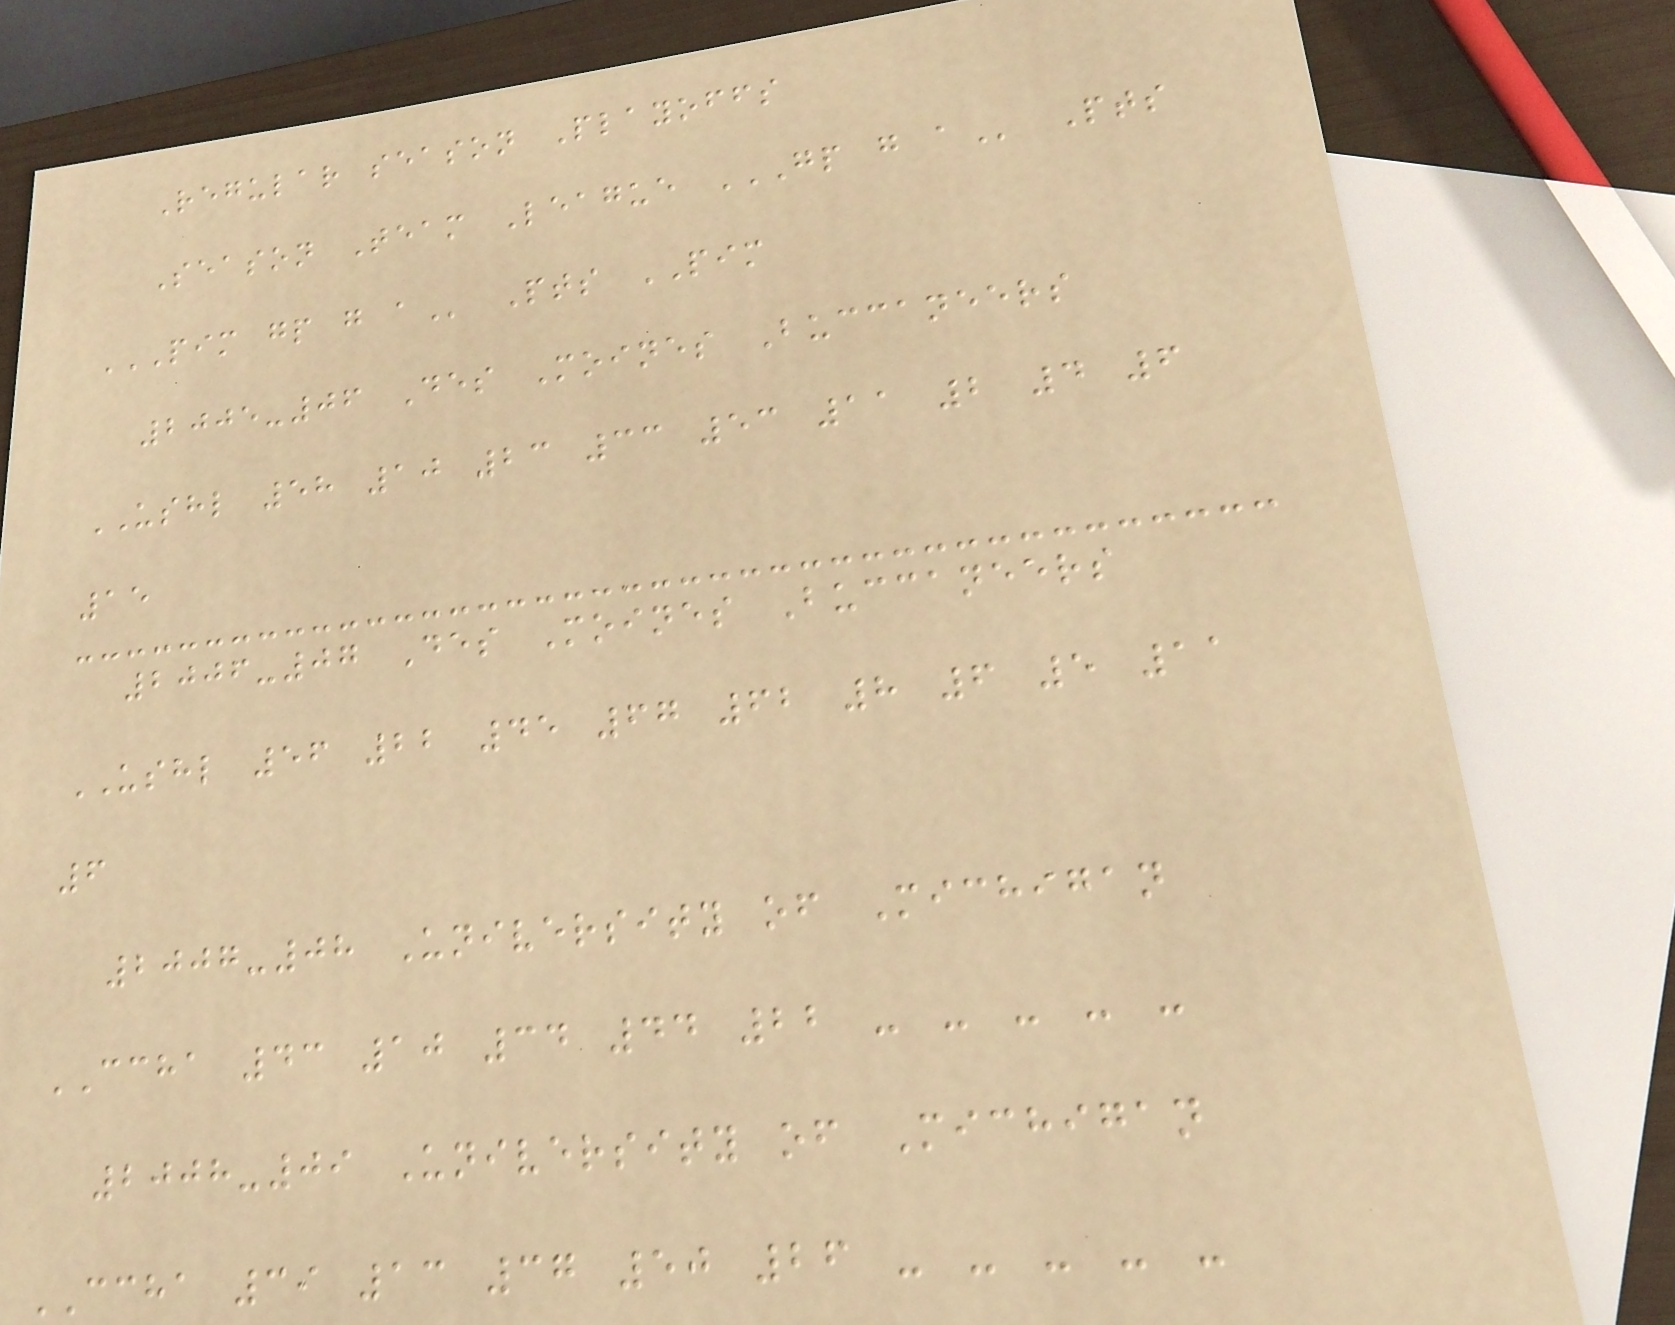Regular season Playoffs
Season Team League GP G A Pts
PIM GP G A Pts PIM
2005-06 Des Moines Buccaneers
USHL 58 10 23 33 53 11 2 4 6
15
2006-07 Des Moines Buccaneers
USHL 56 22 45 67 62 8 6 5 11
6
2007-08 University of Michigan
CCHA 43 10 34 44 22 - - - - -
2008-09 University of Michigan
CCHA 39 13 37 50 26 - - - - -
